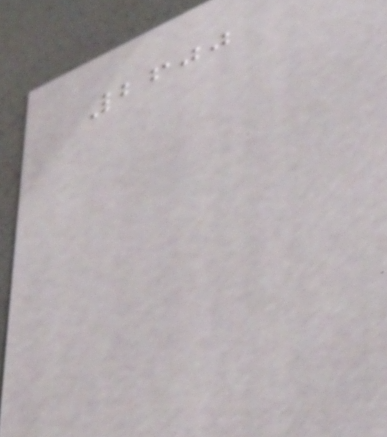2600
